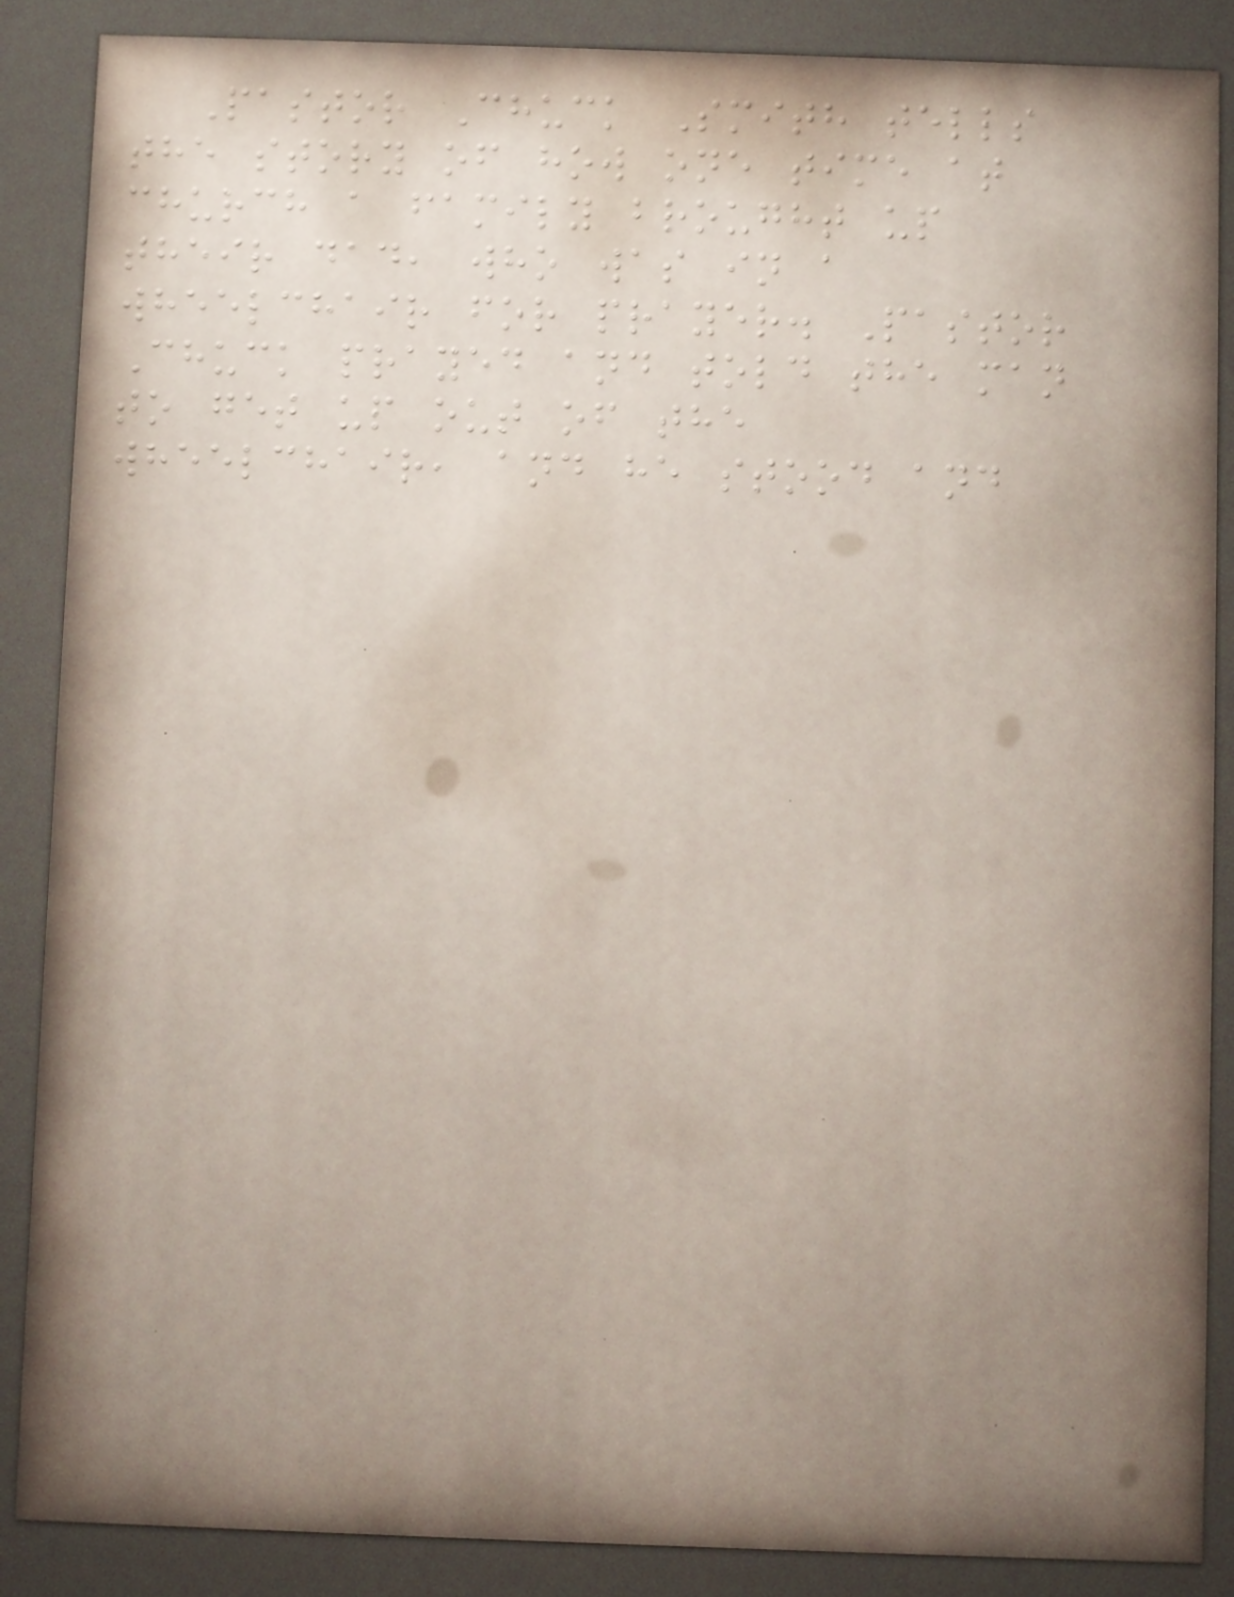Pastor Chuck Smith tells
the story of how one time at
church a family brought up
their dad, who was in a
wheelchair for prayer. Pastor
Chuck prayed and told the man
to get up out of the
wheelchair, and he stood and
